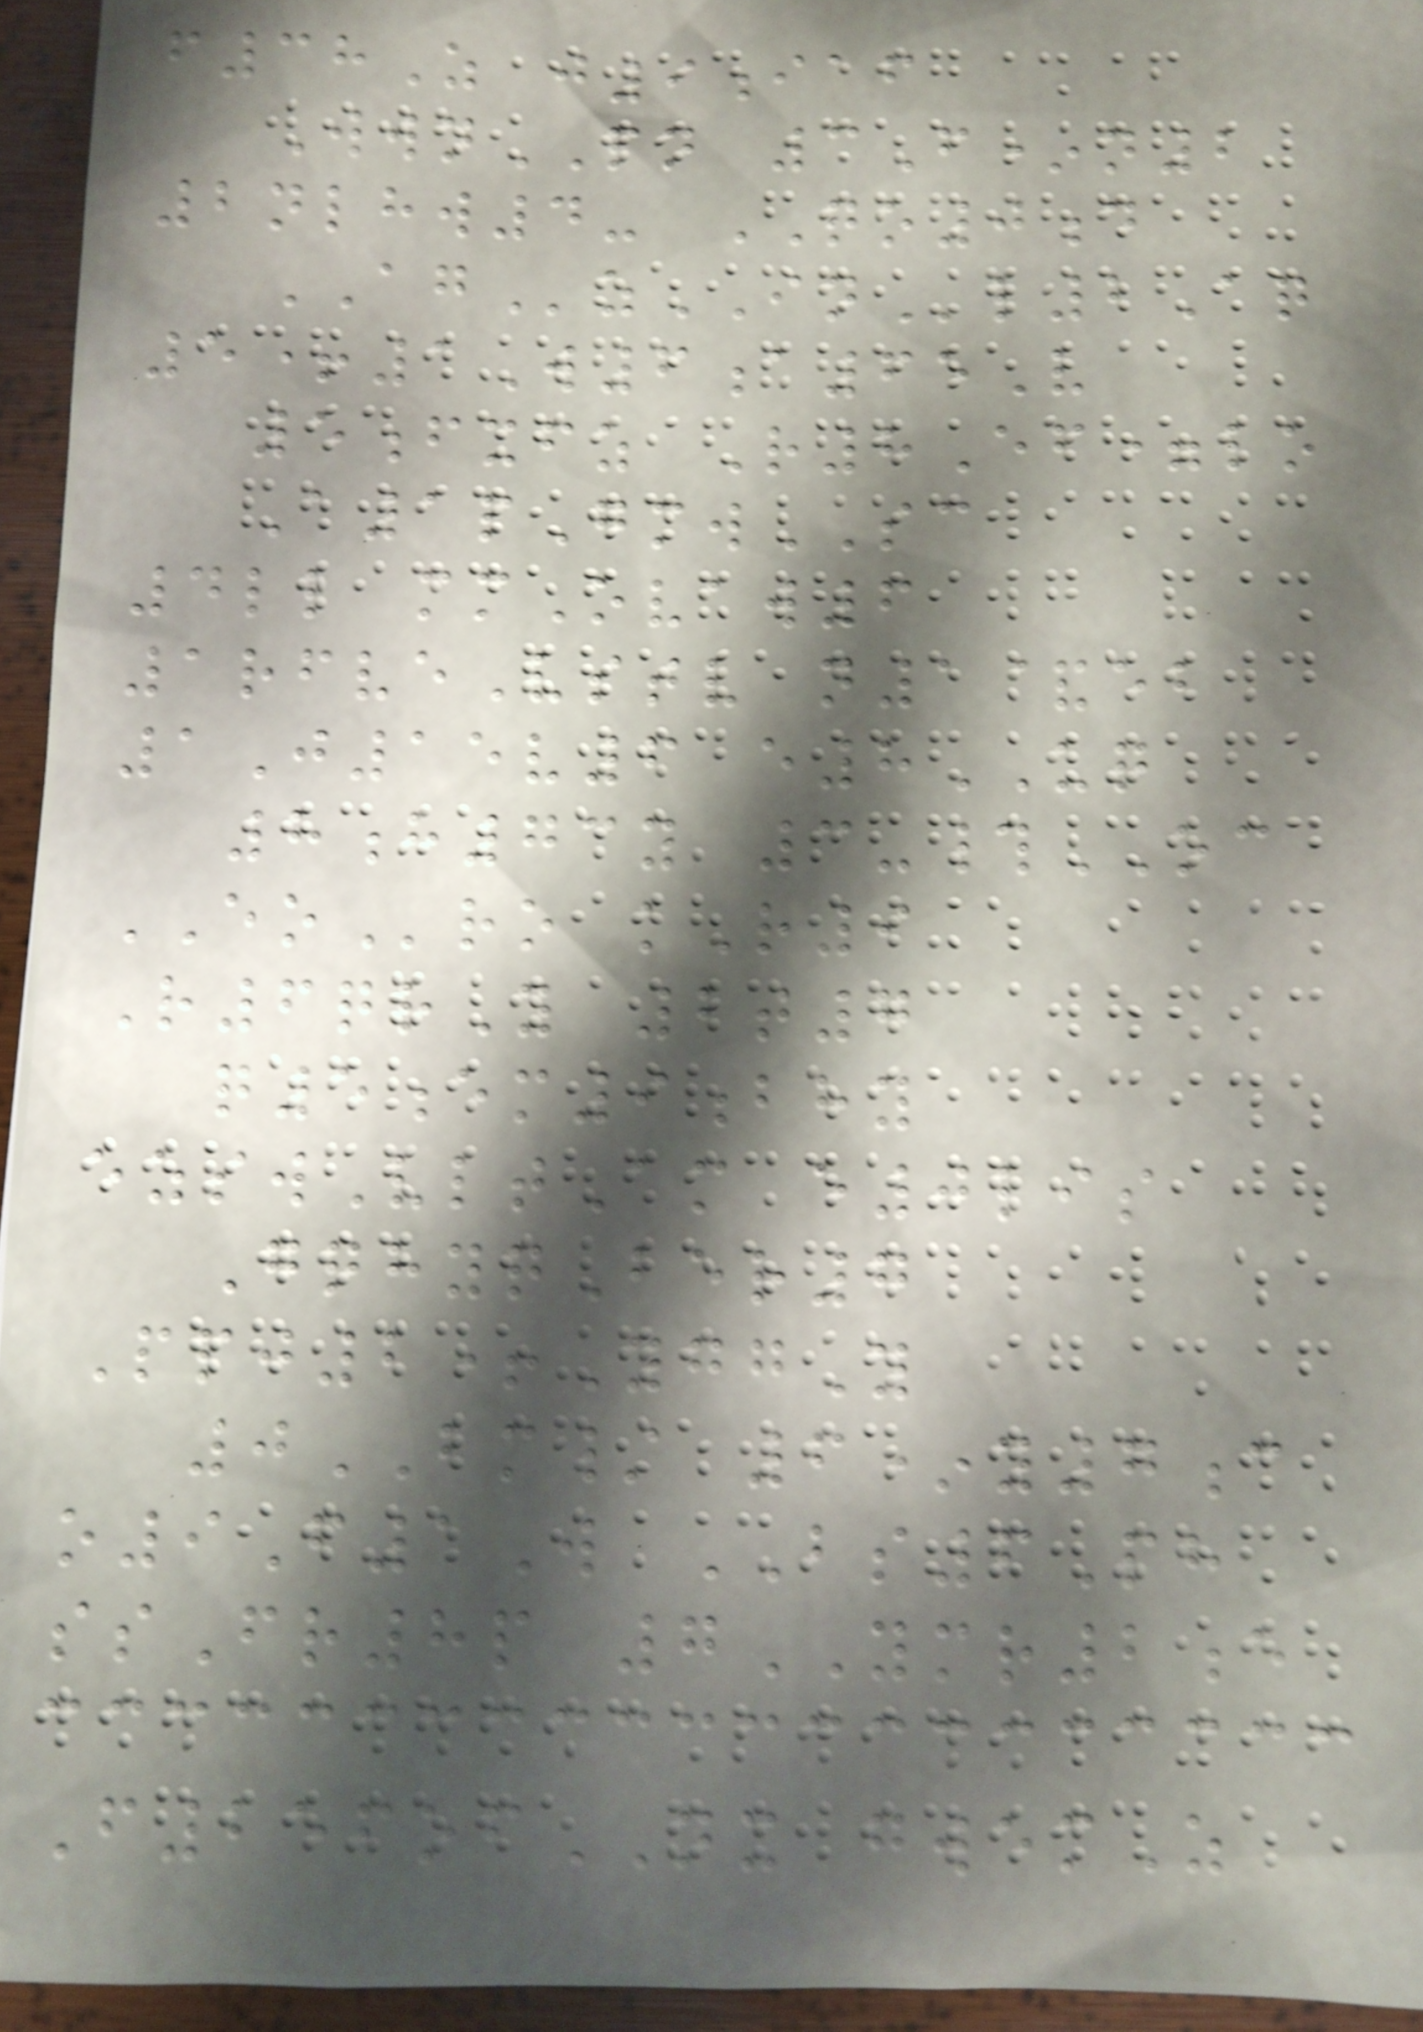f38Z j9iaf
WwnPN 3F*n2
2nlhw4- QO0d
AGzINl2Aq
5+1W6a65V
5fxfz R8Ef=lo
A1pGmwSC
4ll mmOvaw6
1rfveVstv n1&eb
1J15v6 e8UQ
8h73y 3-#OC
EOro kR9
R6qrY 2t7
q5em9bhy
ezswVltAm e0lis
GqhyqBer7
Ppj2+YggY
0BM/ 6*y7c
o9F1W BS6Ph
ssFr8p 7YMR2e
F256ofNX gwemZ
